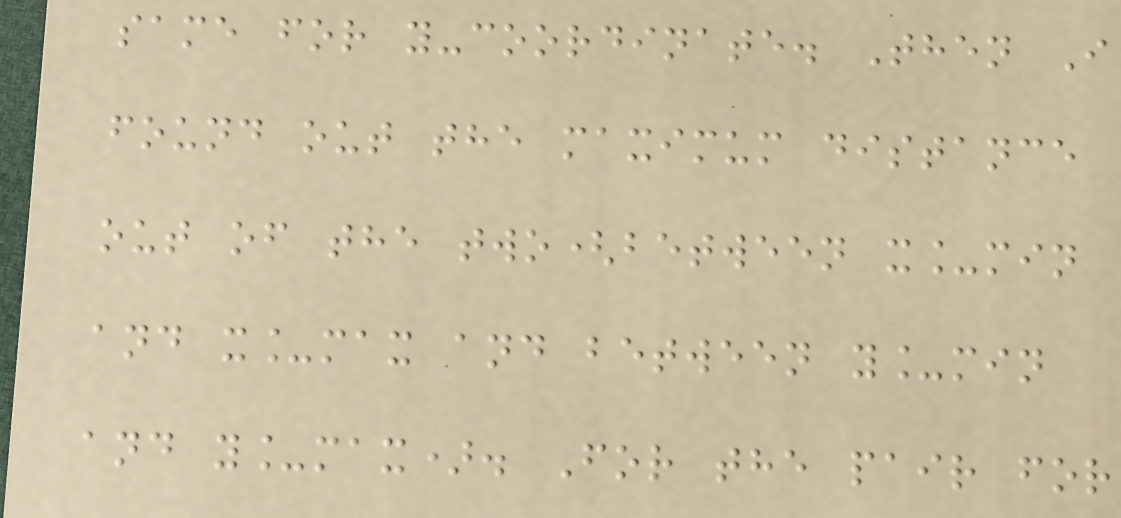same for y-coordinate. Then I
found out the maximum distance
out of the two(between x_min
and x_max and between y_min
and y_max). For the pair for
